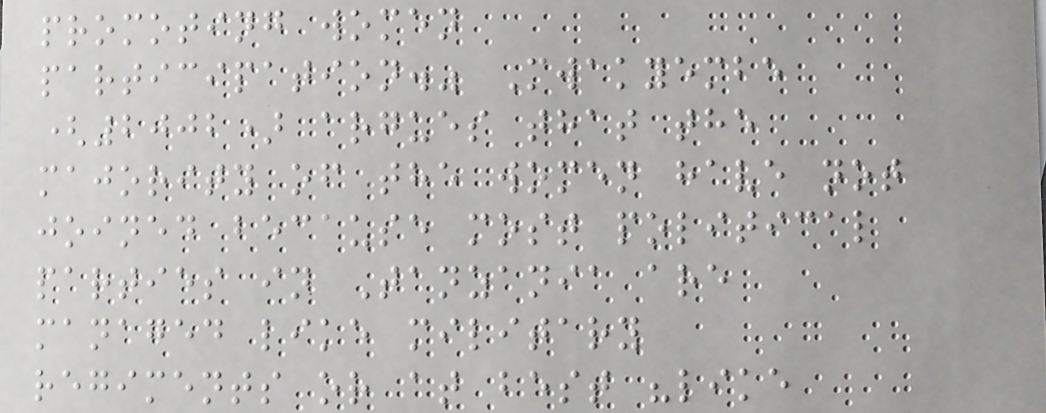promoting women
participation." Mwakyembe
(2002) argues that the
majority of the women have not
joined because most political
parties in Tanzania are
managed like military
regiments or at best "like
